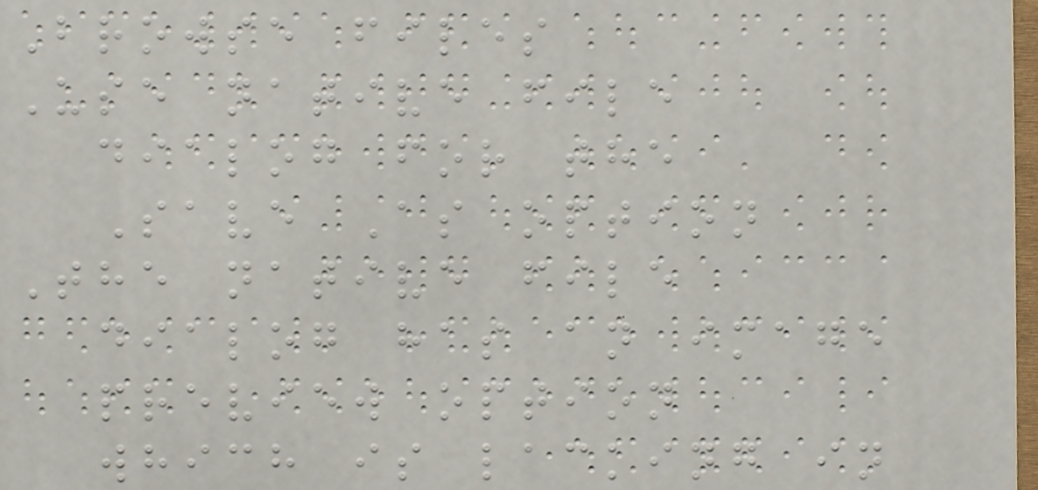Browse files
Use native file
dialog for the
Save As option
The native file
dialog has an image
preview option
which is lacking in
